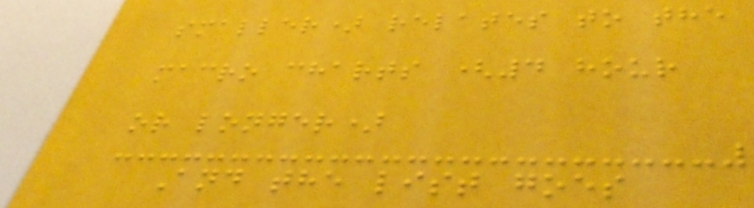smaller) relates to the
macro charts (4 hour
or longer)
And the list goes
